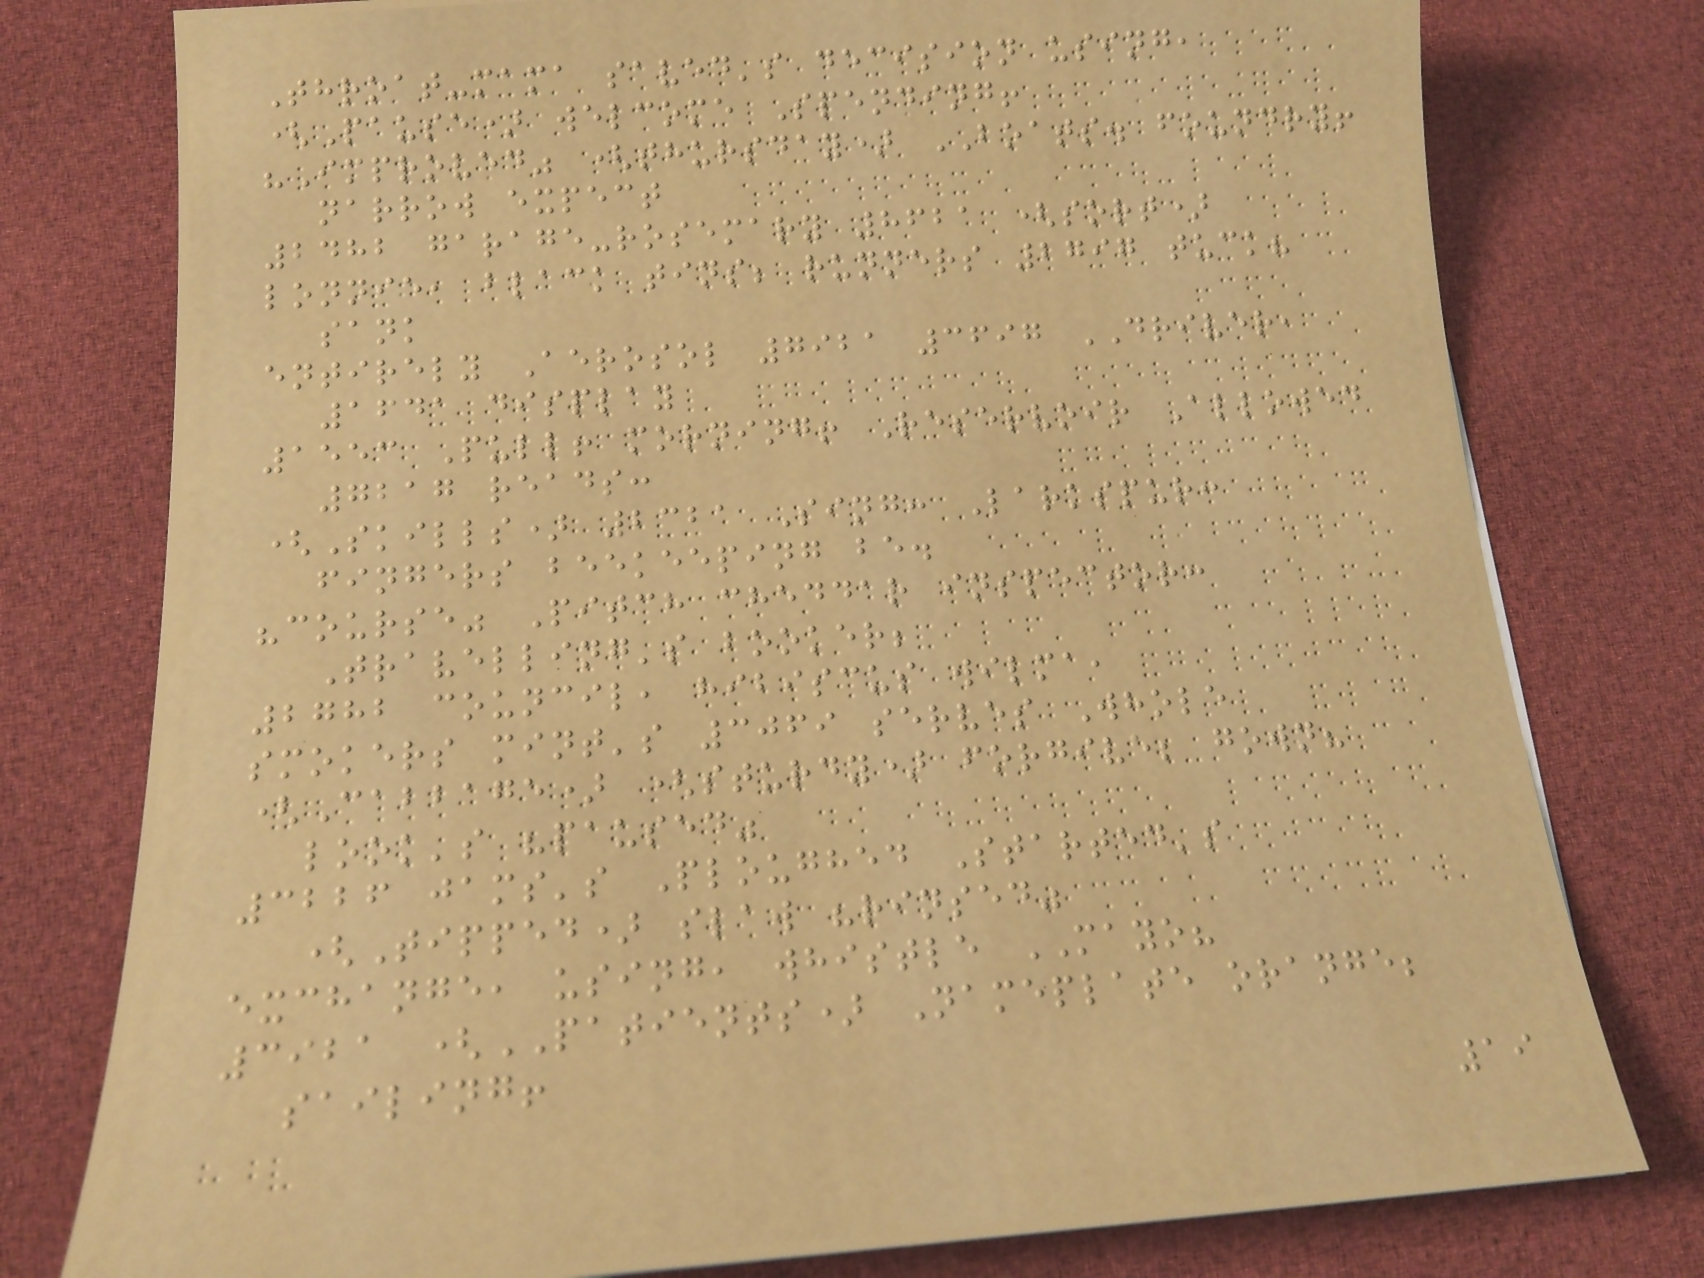Throat-mama saved's decision using,
(Pause) welcome Spending!
"Improved" (thursday) BOATS. foundry!
narrow expect
2482 garage-rosemary 8621 (sort)
lonnie, black tins; runners 2797 tuck?
sank
entirely Aerosol 7921 3697 DRIVER,
1641 display
1553 Pull! morning! Reservoir Allowed
7217 reads:
(Skills) 2321 Sing: Larkspur:
fingers beekeeping be.
"course" Pitch cheddar inspector:
Travelling's booker;
2782 council, hibiscus wilma,
smokers mint's 3069 serves Whole
(Cabbage) (sturdy) forgive; gown?
look's "paused"
3226 jams's Ploughed Started's
(Tipped) slaw "rinsed"
exchange, using, whistle MAYO?
3921 (PATIENTS) Nameplate orange;
sailing!
19
